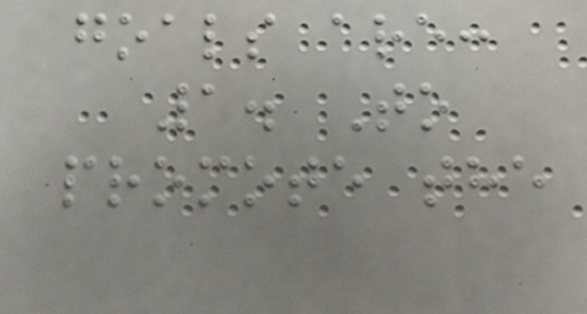goals are:
1. To
promote the
